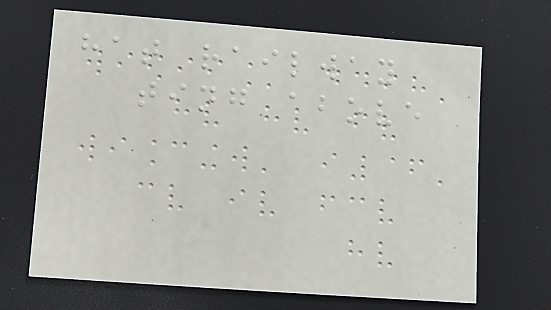hat railway
ting above
